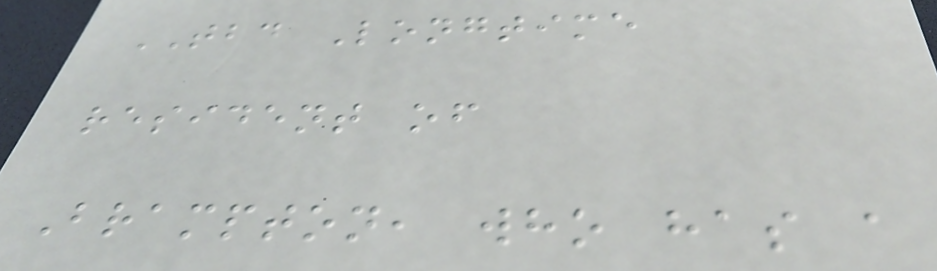TBD Longtime
resident of
Brampton, who has a
